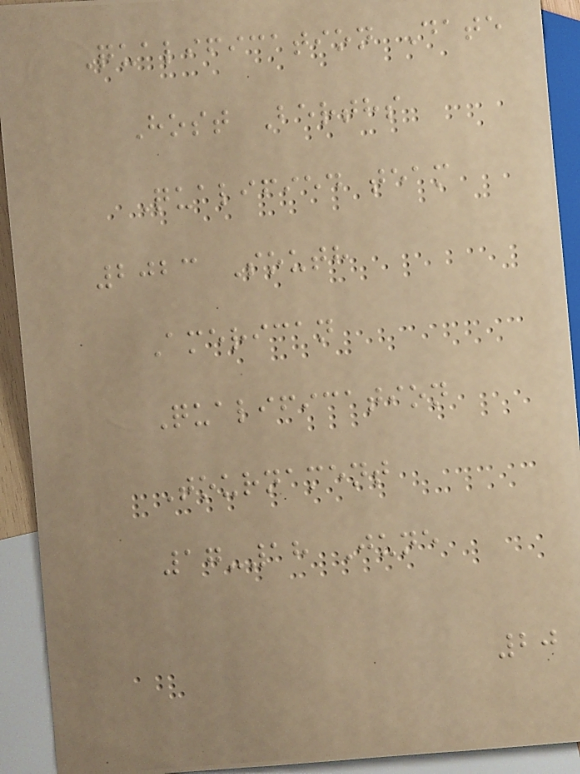Qualification Date
Host Berths
Qualified team
2023 South
American
Qualification
Tournament
17-18 June
20
